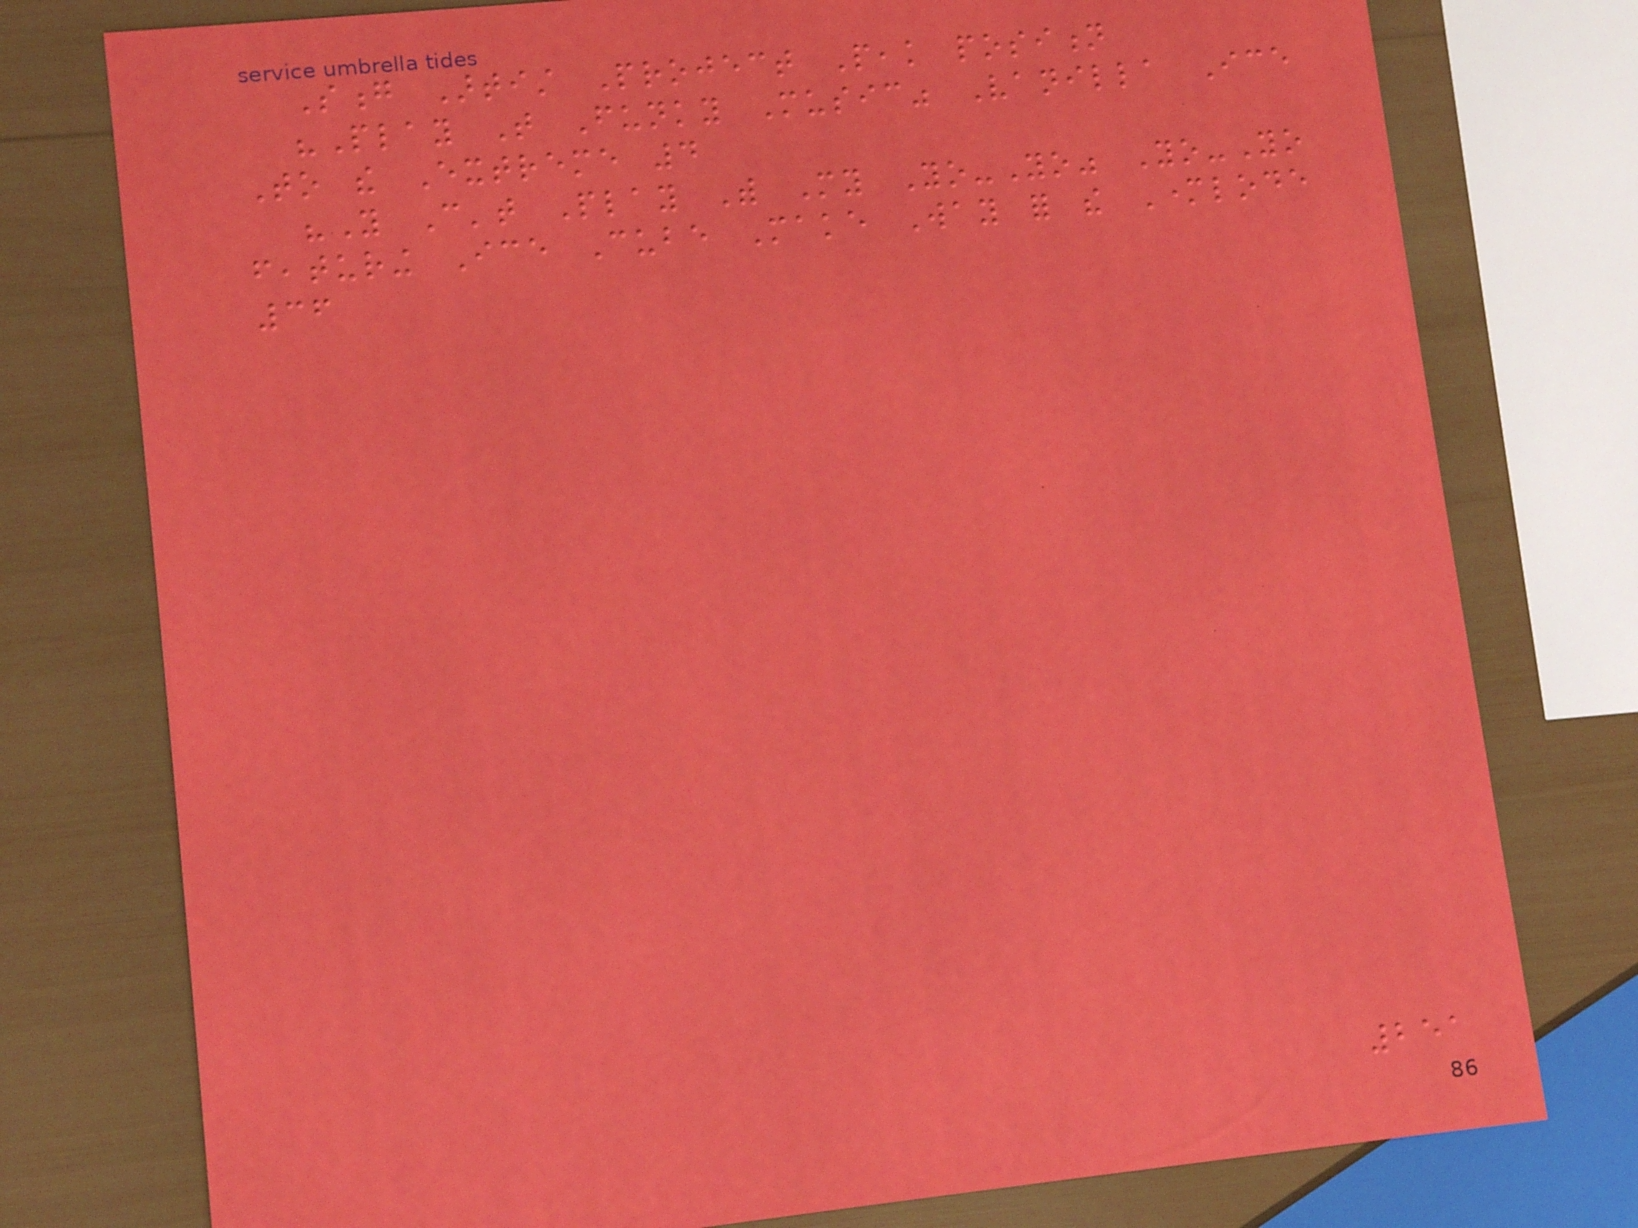Song Artist Project Peak position
"Play That Funky Music" Vanilla Ice
To the Extreme 4
"You Can't Play With My Yo-Yo" Yo-Yo
featuring Ice Cube Make Way for the Motherlode
36
251
